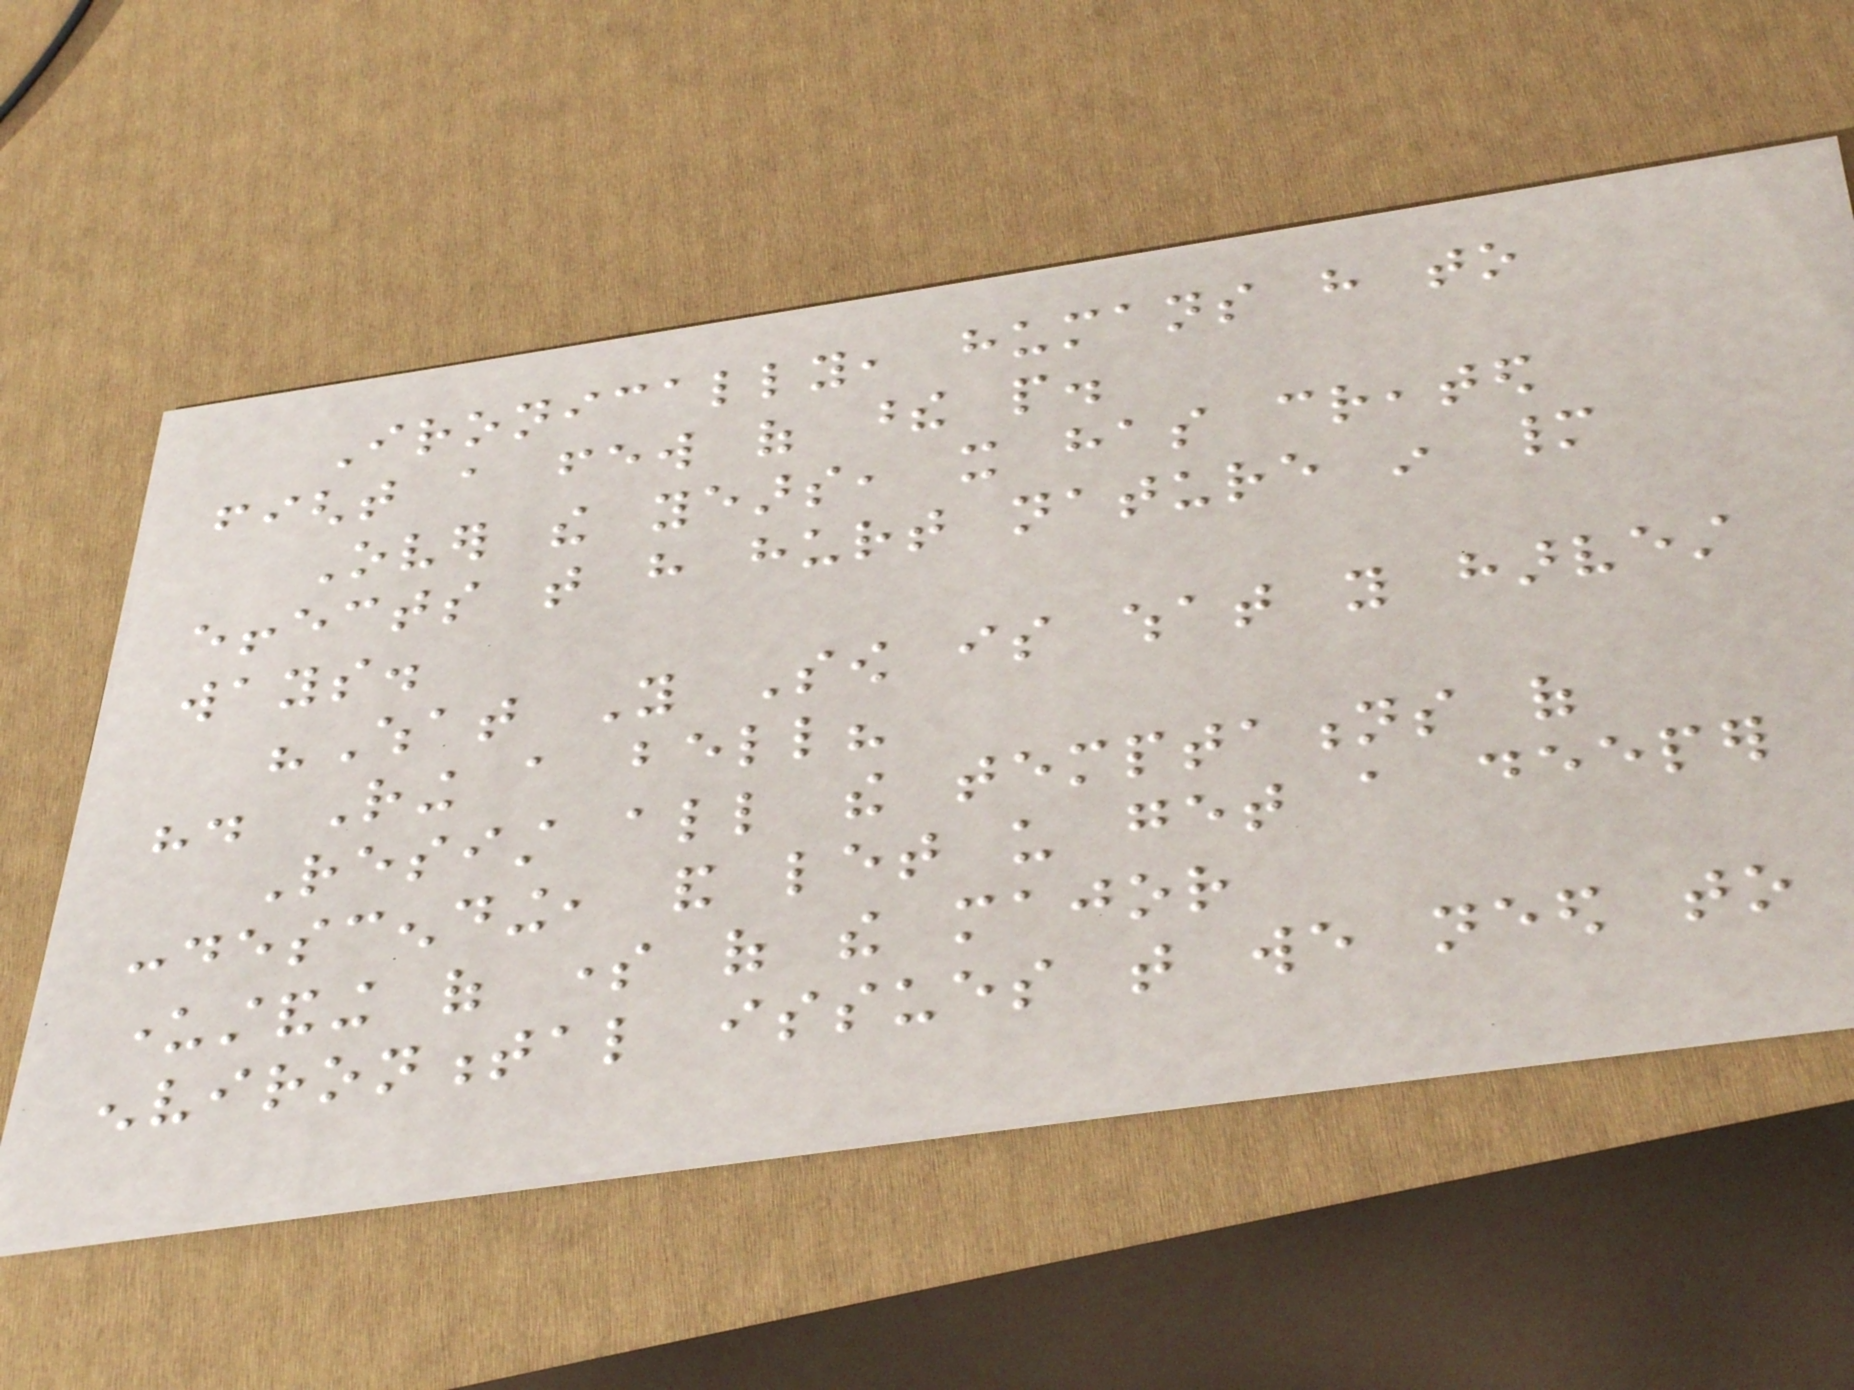Ironically, humans have to
fight a few of these people.
Over the years, it has created
effects that have hurt nature in many
ways.
"What You Sow is what you harvest
". Ring a bell?
Resist all the temptations of
condescending, and let us get a deeper
understanding of some of the major
environmental issues that we need to
